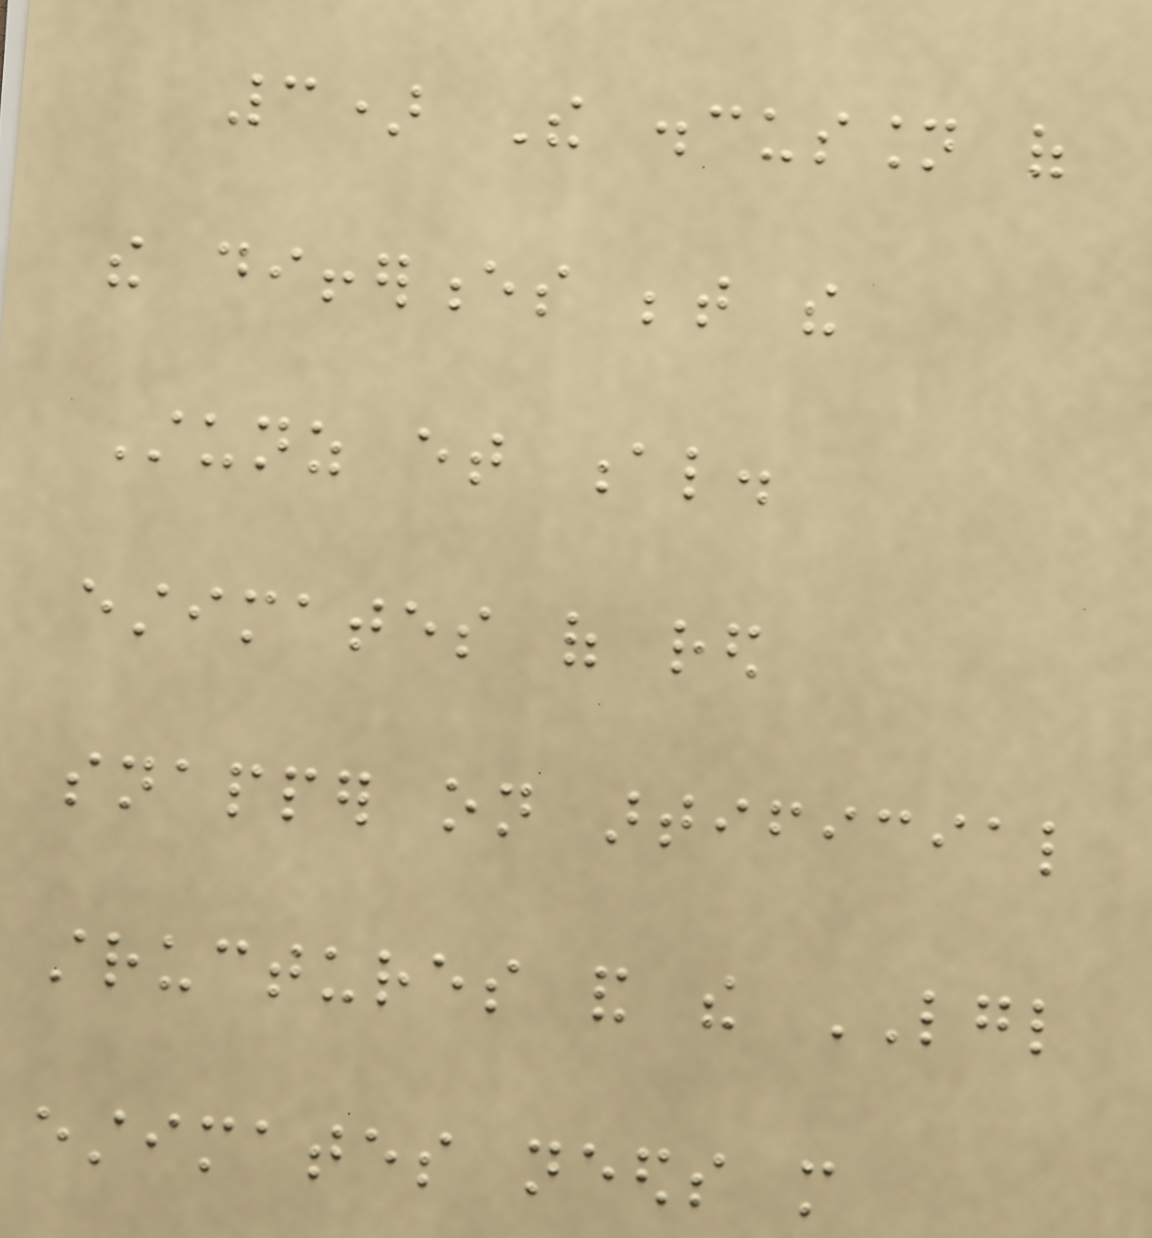3) The discussion of
the differences between the
Stunz et al.
estimates of red
snapper on artificial
structures and the LGL
estimates needs more
